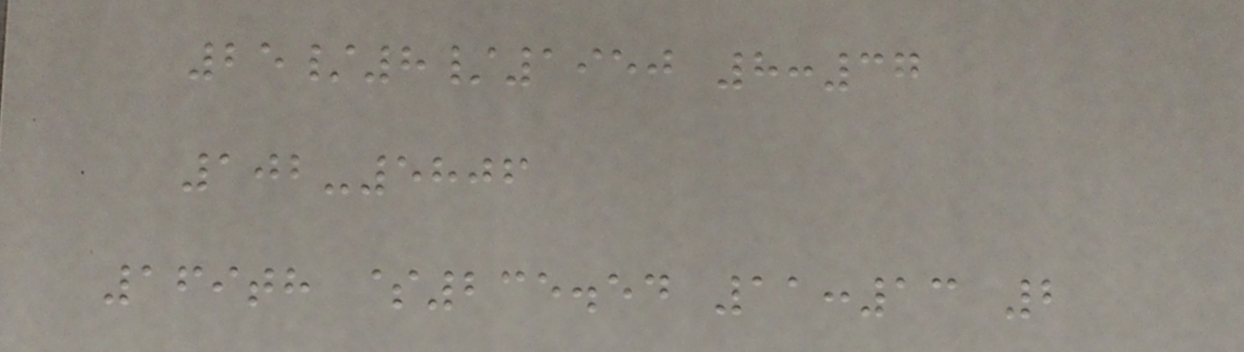25/8/1950 8:37
102-5806
169th $235.54 11:13 2
